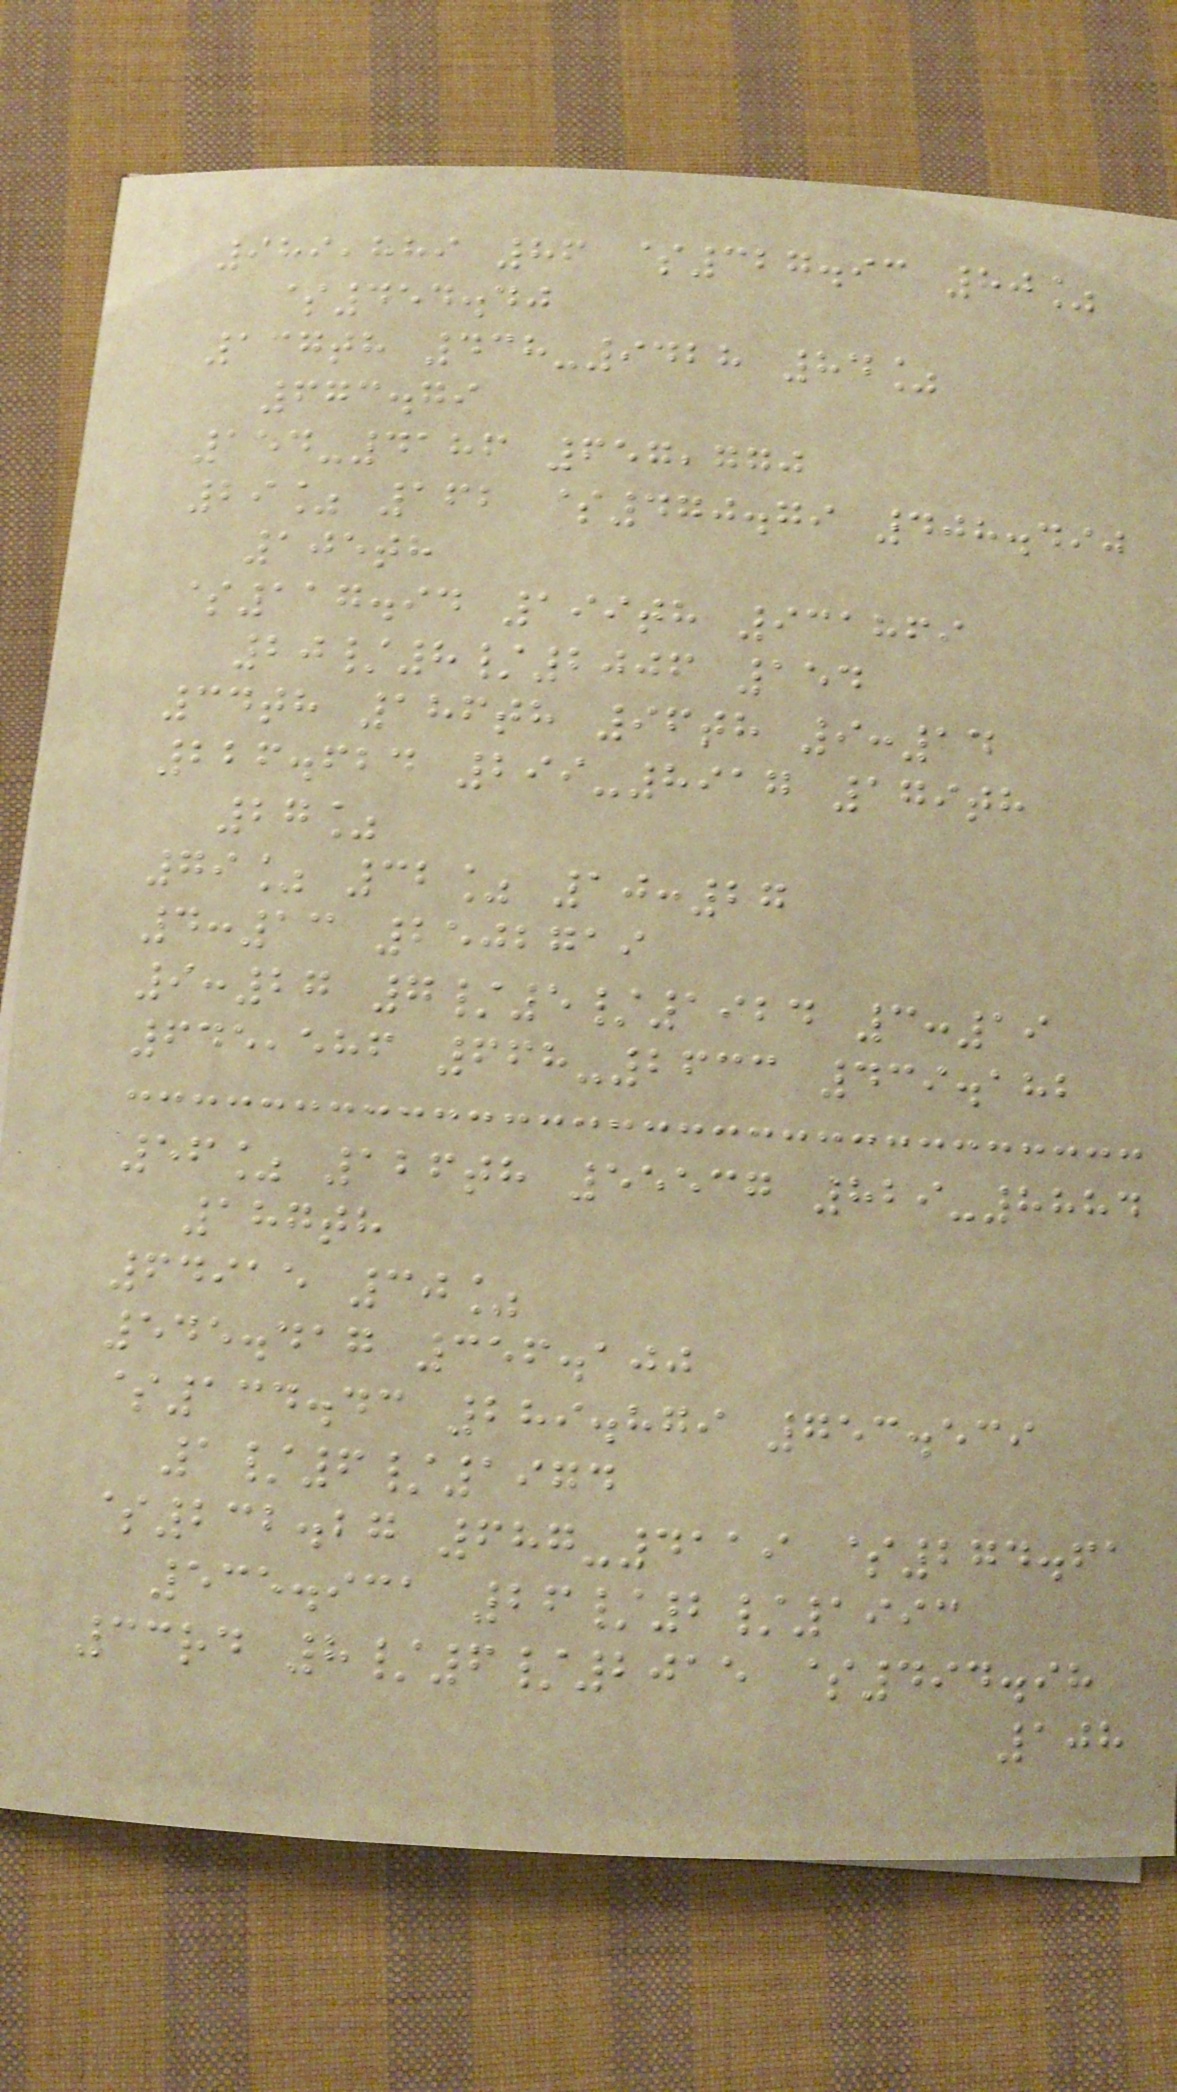989,889 86 $327.93 80%
$454.40
137th 438-9428 84%
673.79
154-4186 657,770
29% 162 $470.79 408.490
105th
$117.94 199th 931869
20/8/2006 154
34th 186th 96th 9:14
226.624 299-8917 179th
27%
79% 32% 10:27
4:13 2502719
9:27 7/5/1924 3:19
645,586 668-2633 439.182
56% 126th 55537 829-8884
187th
64915 30%
545.417 356.100
$134.43 289.879 753.539
1/6/1974
$232.27 687-4119 $274.61
535.931 26/2/1993
33rd 8/6/2015 $494.98
108
